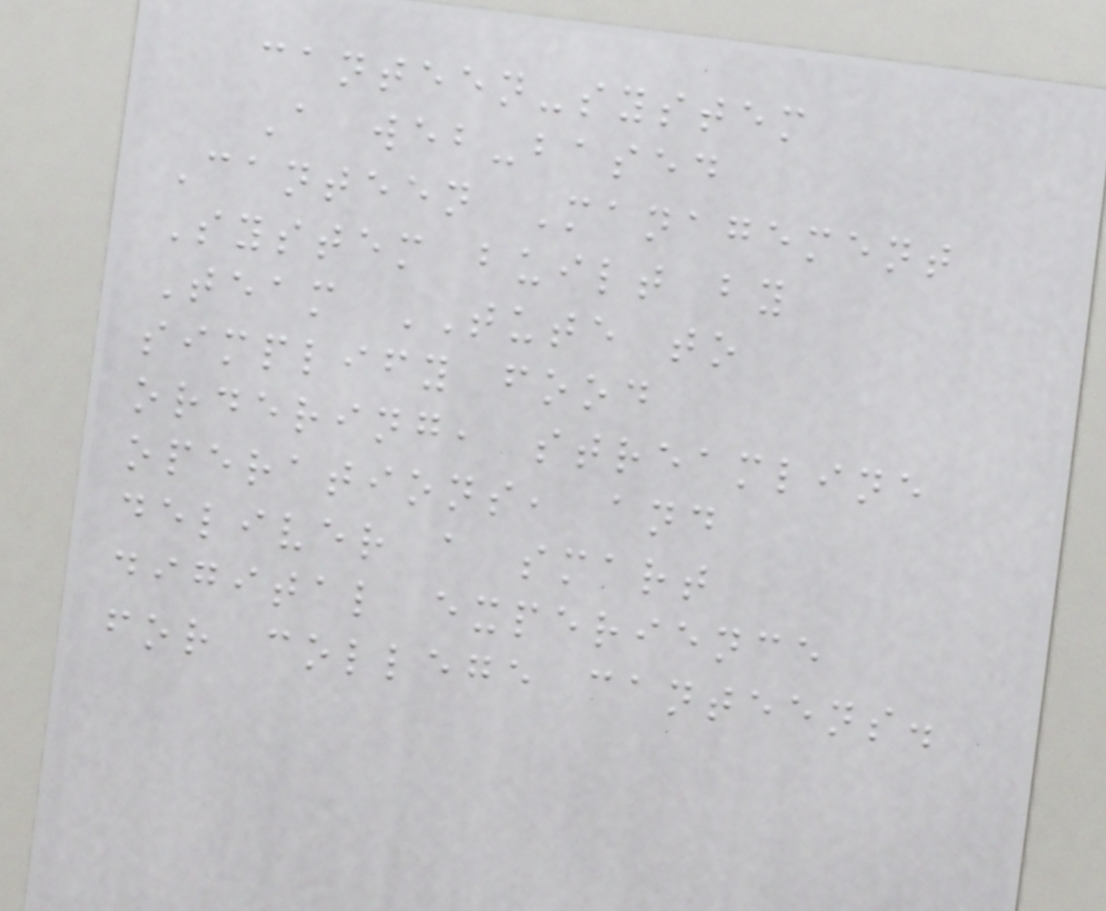canteen-system
A web-based
Canteen Management
System built by
Team TUTE to
simplify food
ordering, streamline
operations, and
deliver a smart
digital experience
for college canteens.
